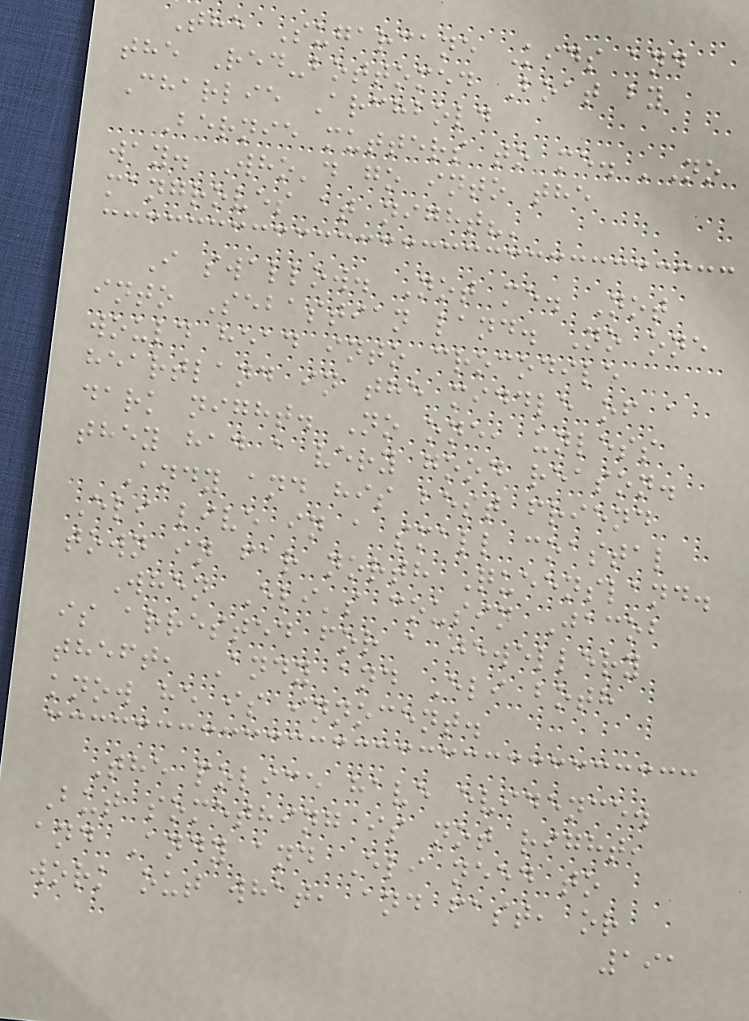The Sugarcane Kids and
the Red-bottomed Boat by
Charlie Archbold
Bernie mutters to me. 'No
way. Who'd go into the
mangroves at night?'
I swallow. Not me. Not
into Sebastian land. No one
would head into crocodile
heartland in the middle of a
dark night. No one, unless
they had a very good reason.
Andy and his best friend
Eli live in a small coastal
town in far north Queensland.
When Eli's cousin Jacob
is arrested for a jewellery
theft, Andy and Eli both
know he is innocent.
The police have evidence.
But something is not right,
and Andy and Eli need to
work out what, and fast, or
191
